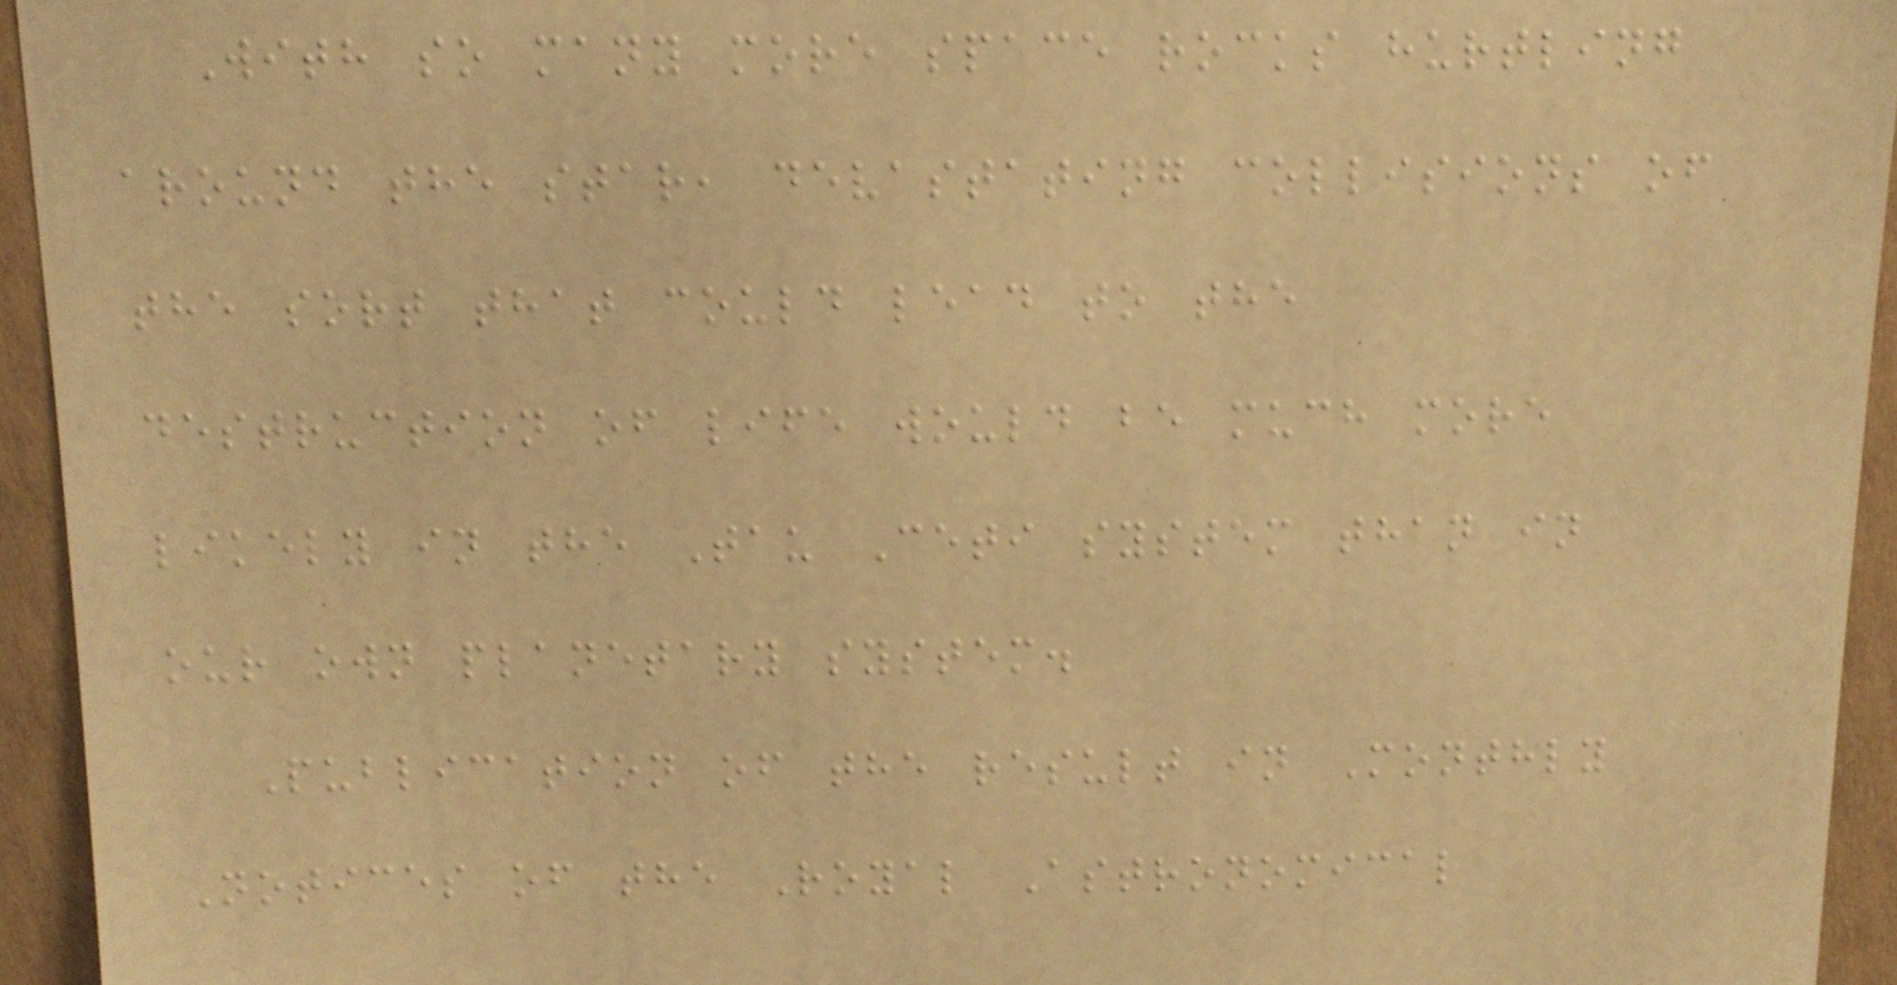With so many more space rocks hurtling
around the star, devastating collisions of
the sort that could lead to the
destruction of life would be much more
likely in the Tau Ceti system than in
our own planetary system.
Publication of the result in Monthly
Notices of the Royal Astronomical
